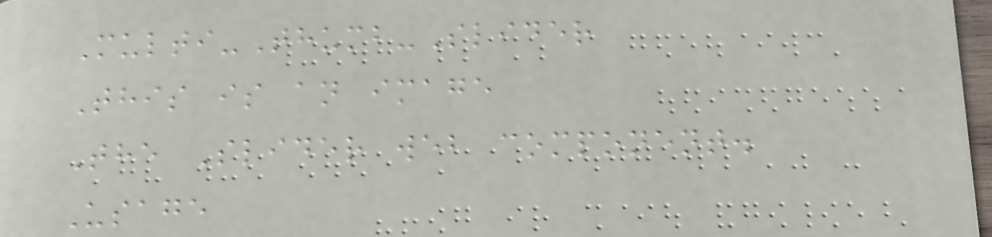Multi-Thumb-Slider
This is an image
The Slider web component.
Usage
